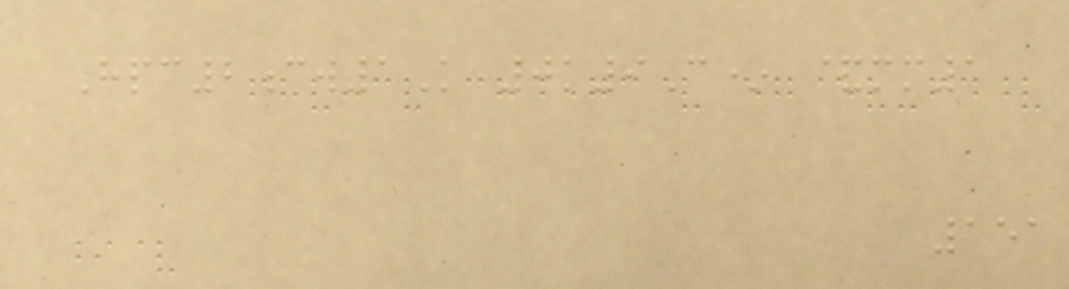Hpc2cw1K 0k9C* &mm1
151
